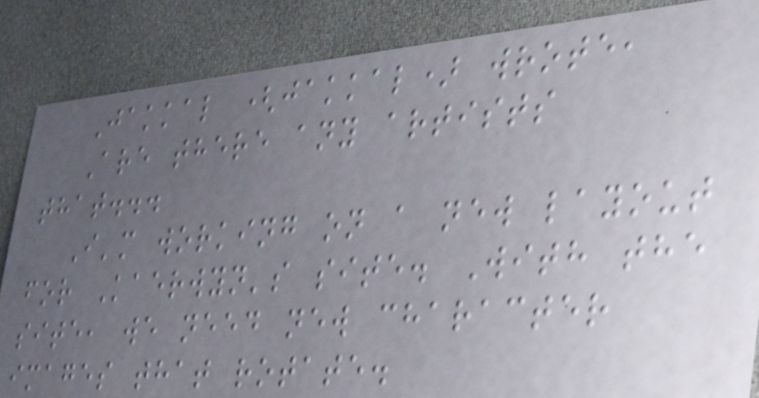Jakkal (jakkal) wrote,
Are there any artists
that...
I'm working on a new layout
for Kaerwyn's site. With the
site, we need new character
images that rotate.
